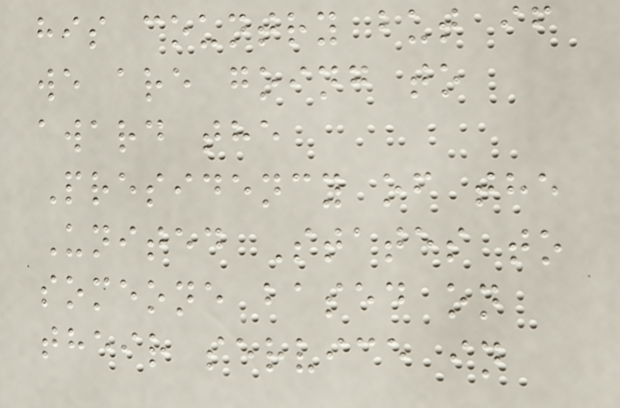his country but if
we are going to
award the
Presidency of the
United States to
someone based on
their service in
